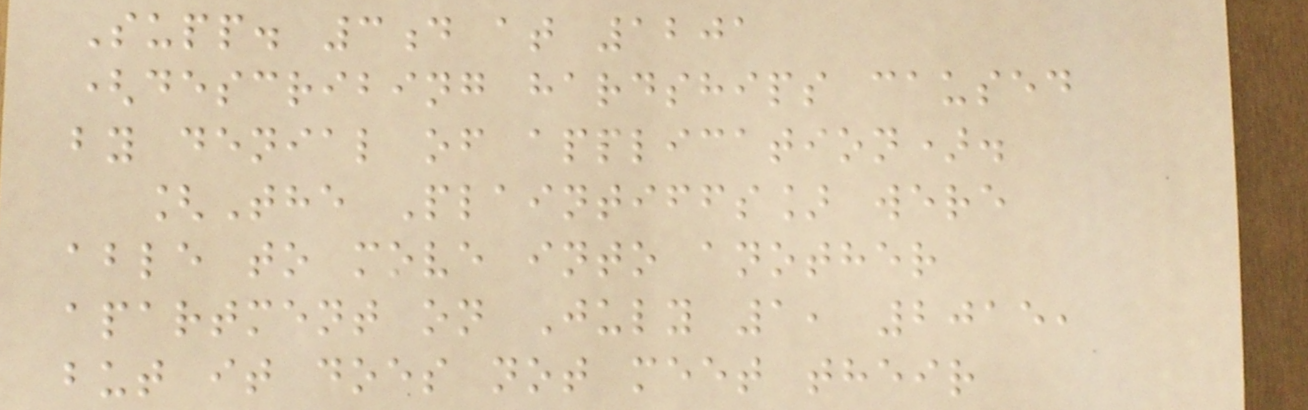Supp. 3d at 1201
(describing hardships caused
by denial of application).
[The Plaintiffs] were
able to move into another
apartment on July 1, 2015,
but it does not meet their
